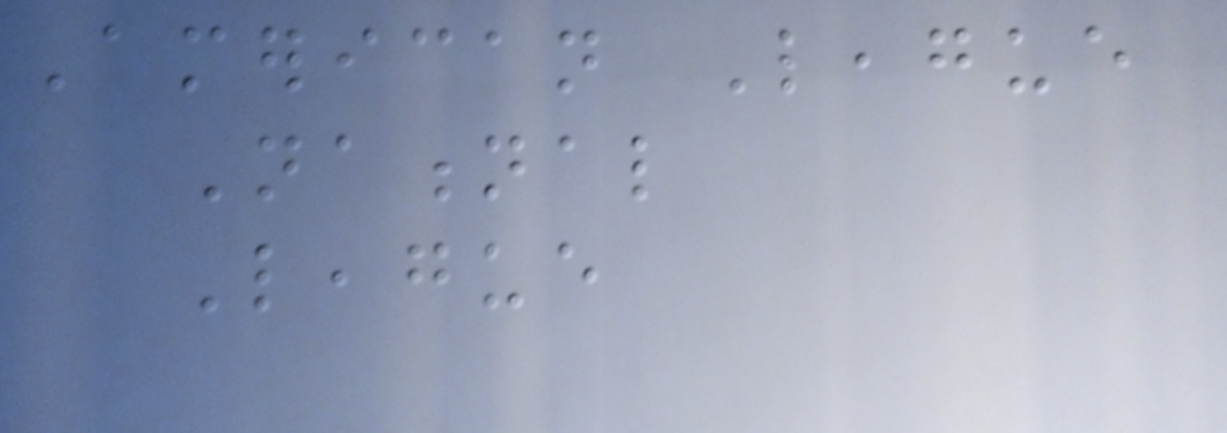American League
National
League
